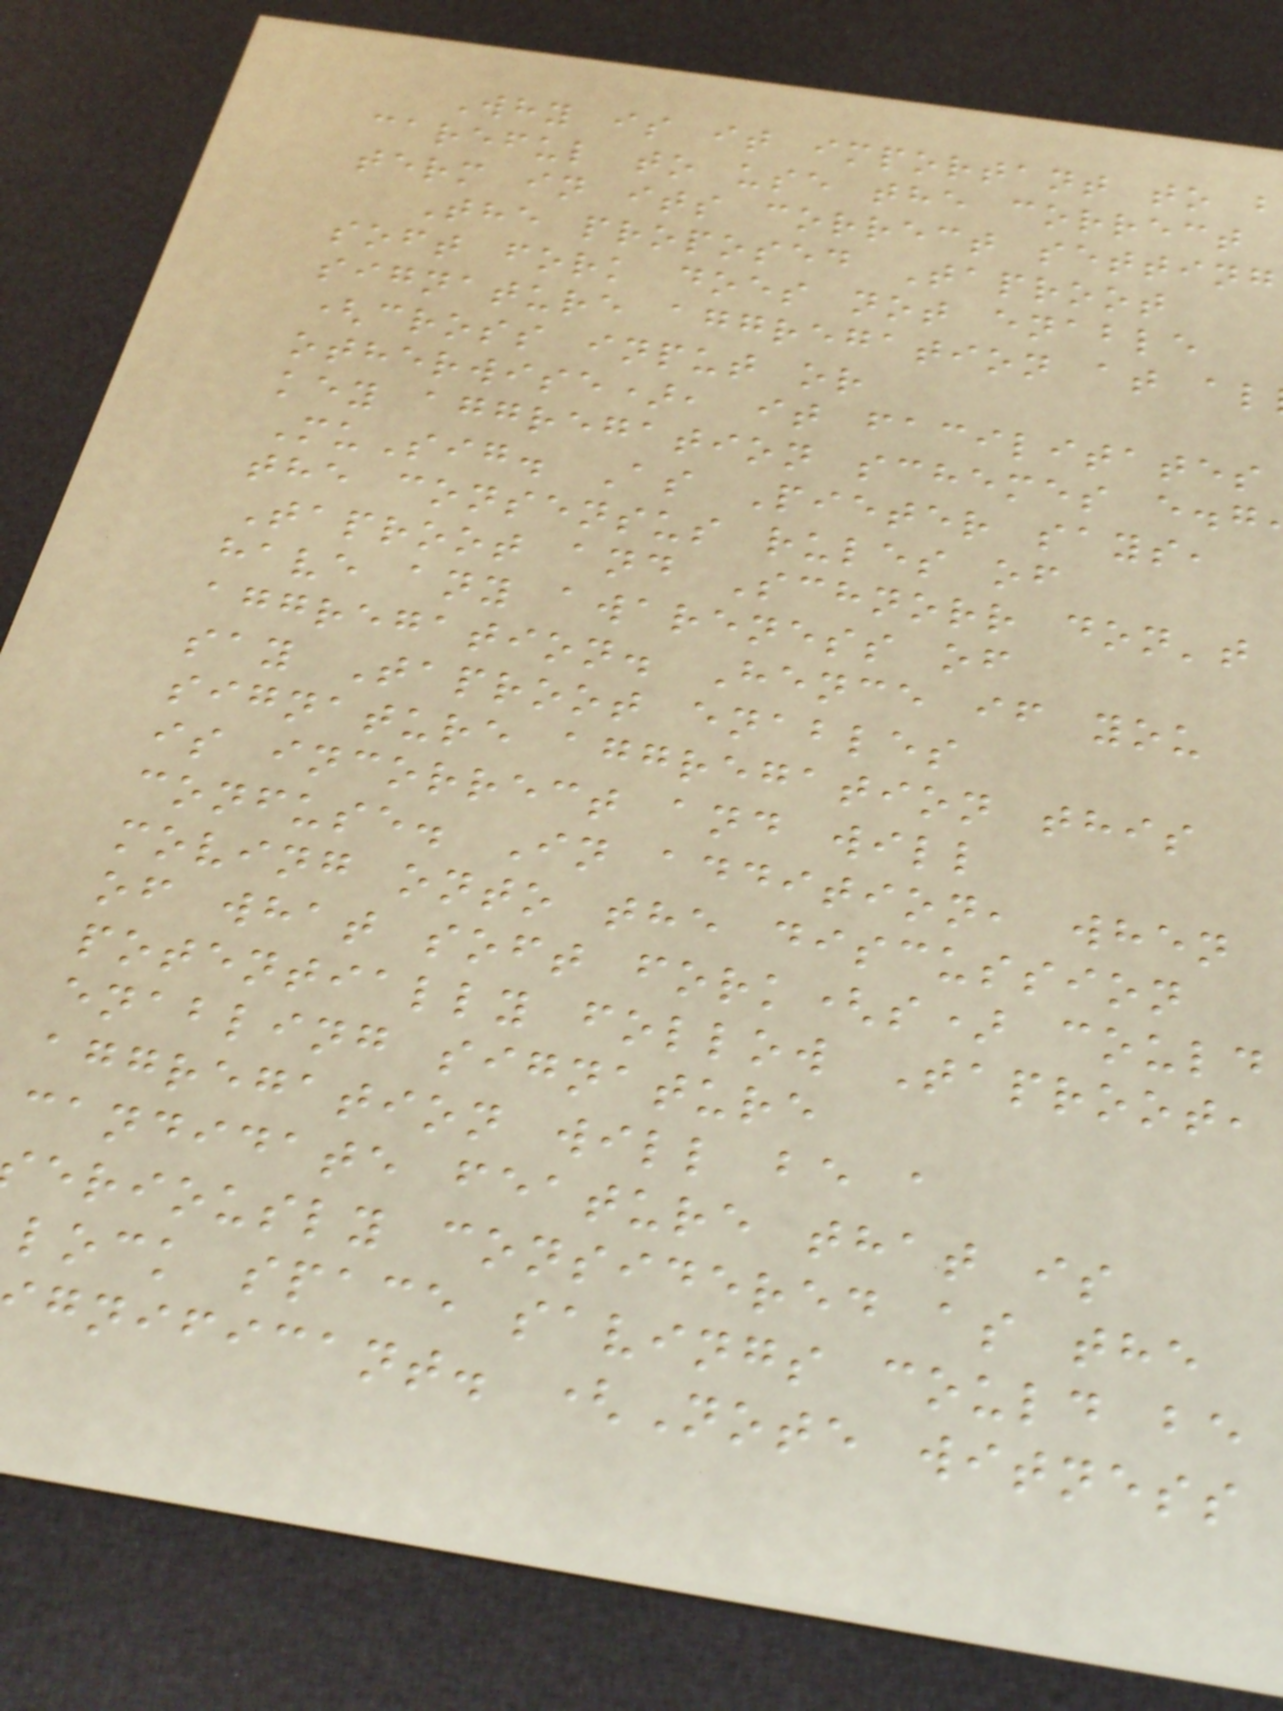Why is it important to b
careful to use the correct
term in its correct setting
The proposed Taproot
soft fork does not enable
signature aggregation at al
(cross input or
otherwise), it facilitates
key aggregation schemes e.g
MuSig. As Pieter says,
the consensus rules of
Taproot and Schnorr don't
have any awareness of
aggregation. Hence if you
say Taproot enables
signature aggregation this
is incorrect and will
confuse. In addition, when
moving onto the discussion
of what soft fork(s) could
potentially follow Taproot,
enabling signature
aggregation will be a
candidate feature that is
eriously considered as the
lock space savings could be
gnificant. (Note witness
